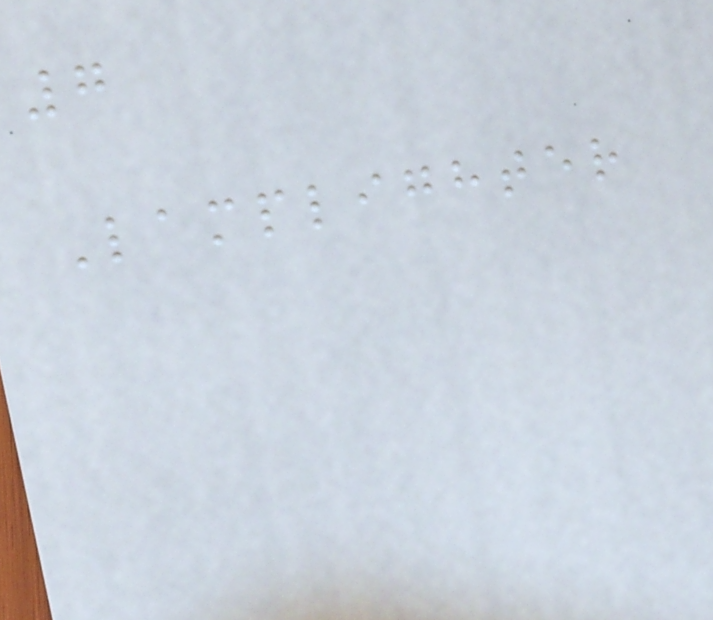7
Lamplighter
